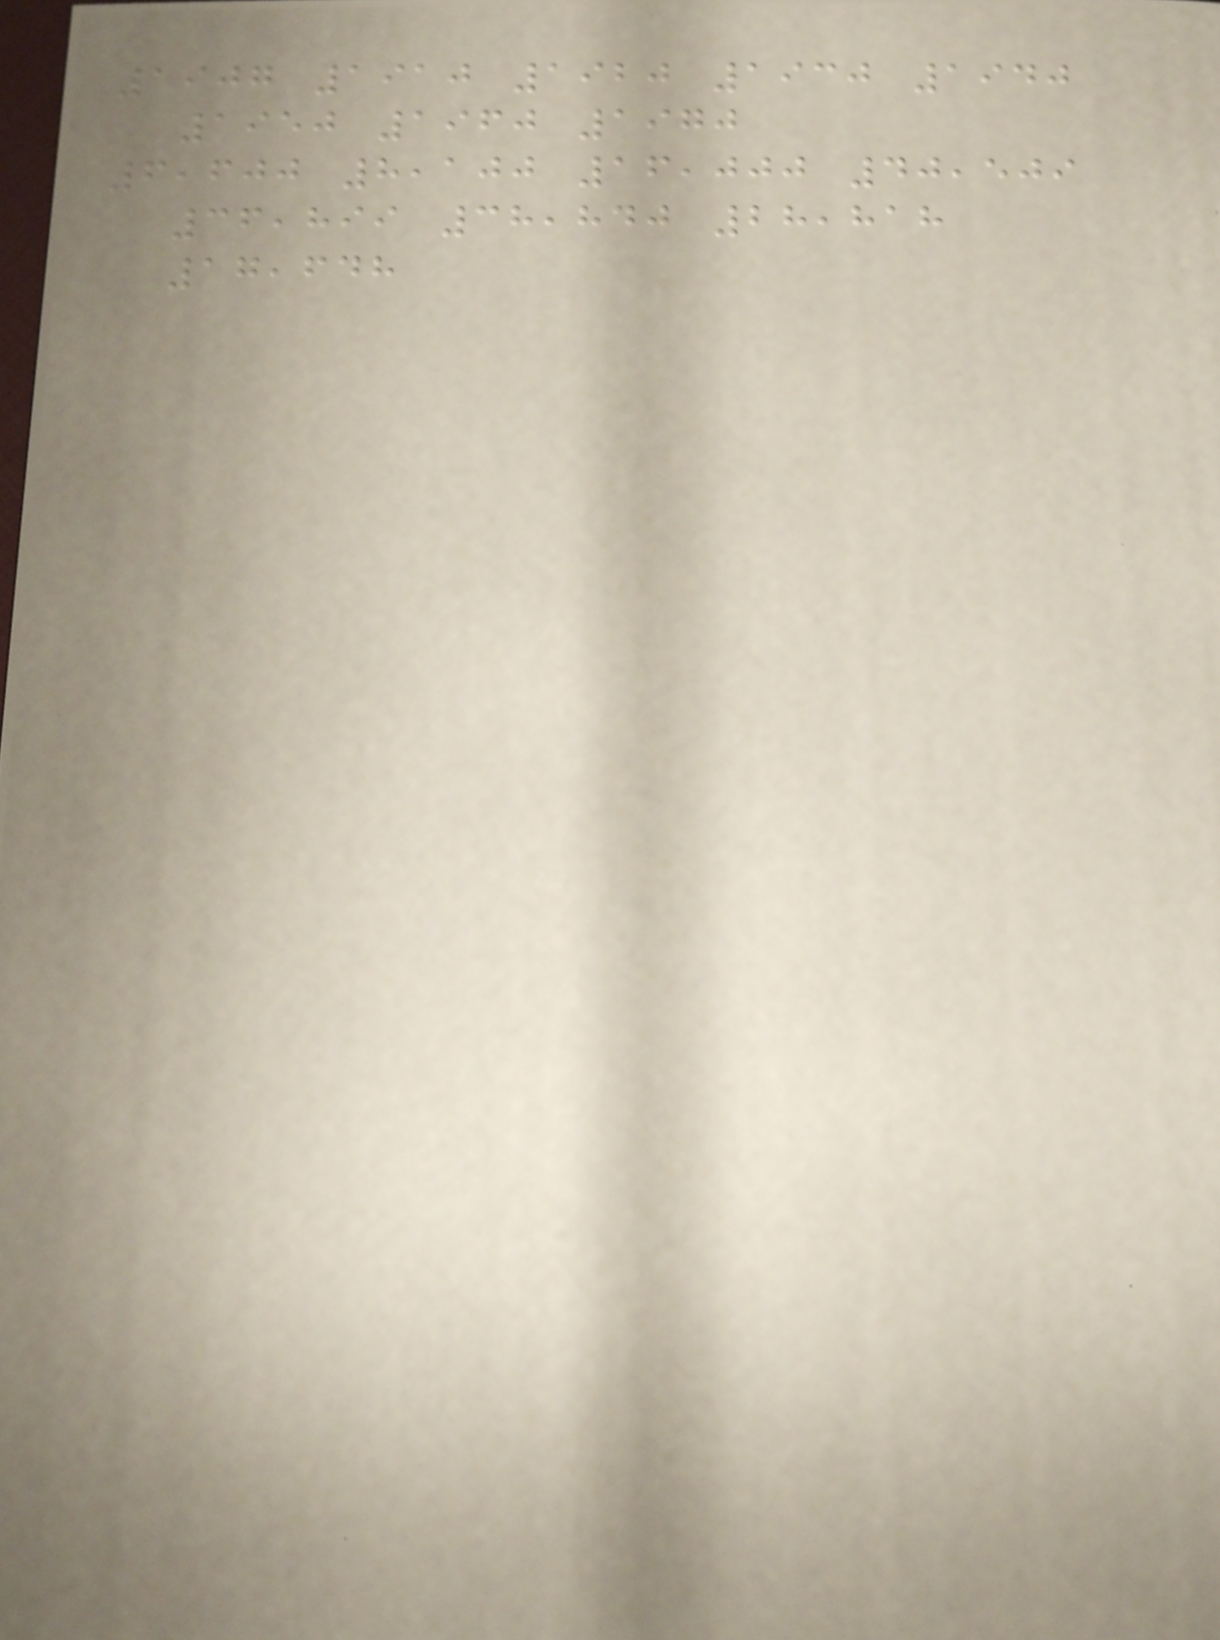1907 1910 1920 1930 1940
1950 1960 1970
6,600 8,100 16,000 40,509
36,899 38,840 28,818
17,648
